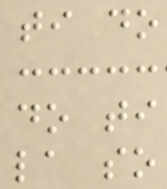ti do
do ti
la so
